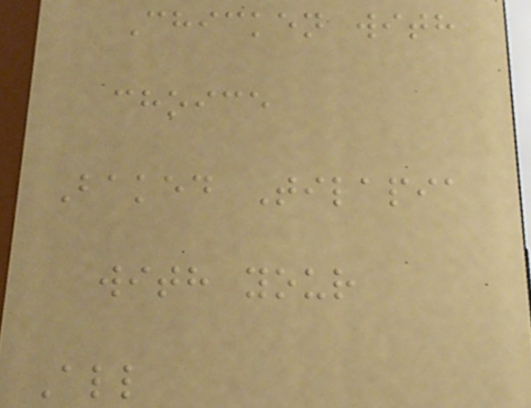Chicken with
choice
Baked Tilapia
with your
All
